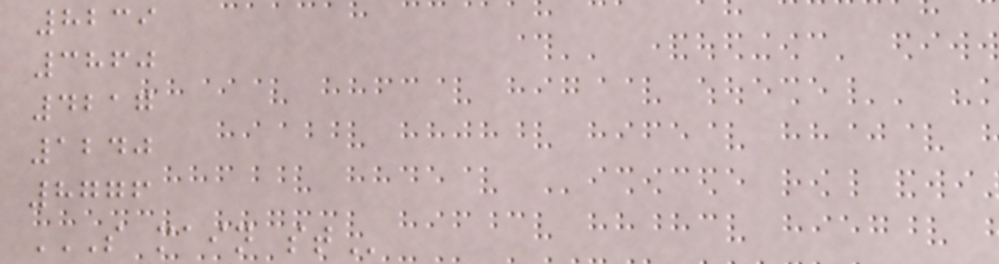8239
3860
4217
1240
8776
S MAIN ST
